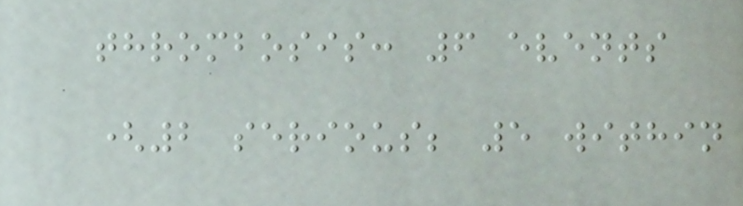thrombosis: 6 events
(2 serious; 5 within
